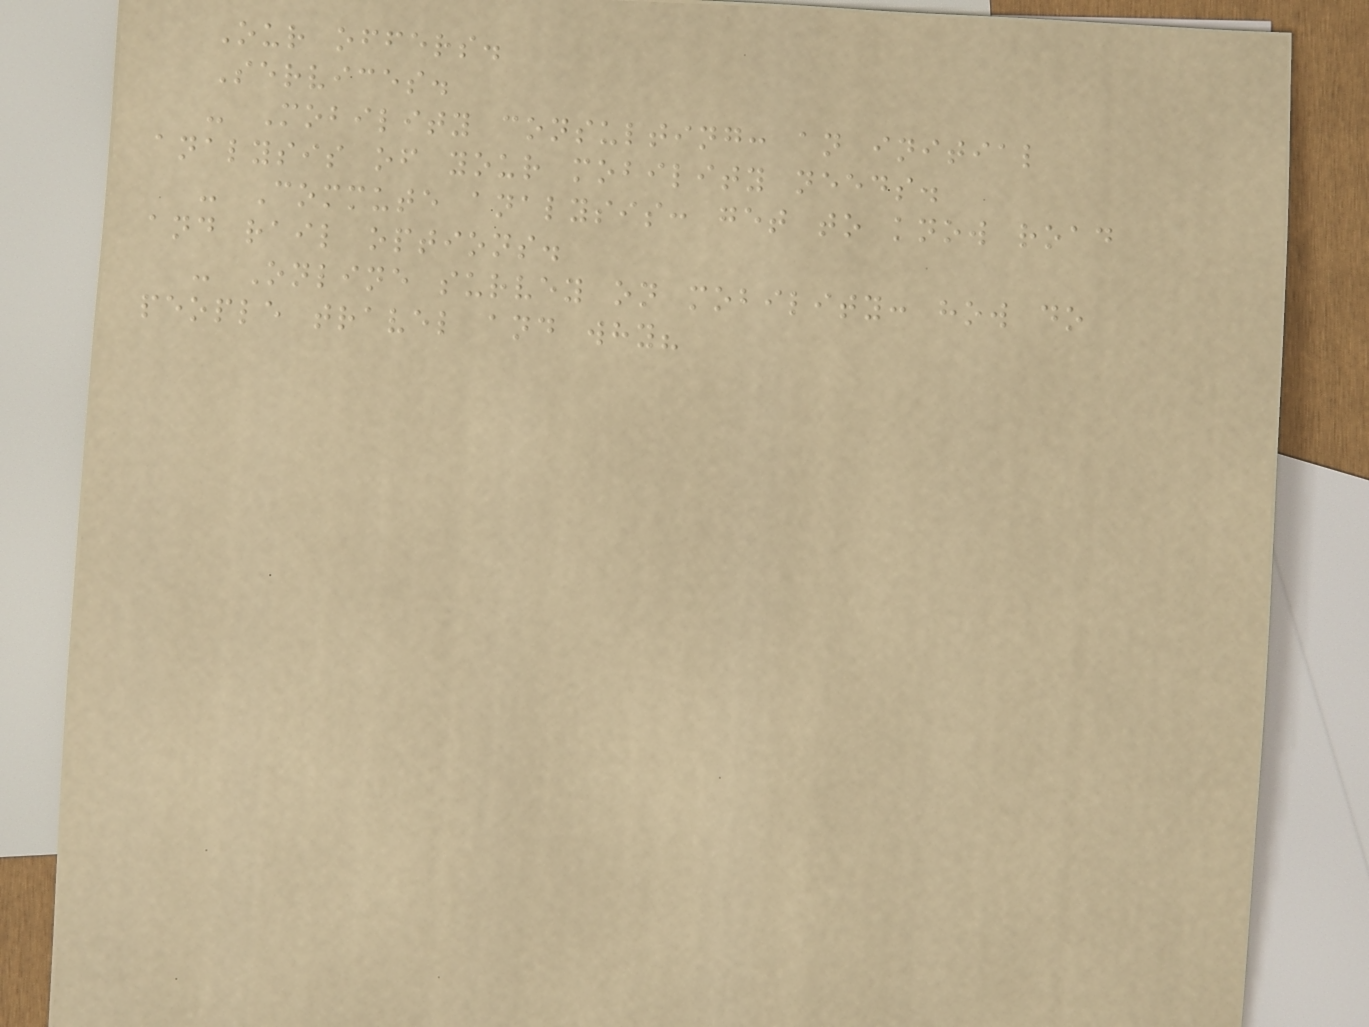Our offers.
Services.
- Mobility consulting: an initial
analysis of your mobility needs.
- Commute analysis: get to know road
and rail options.
- Online survey on mobility: how do
people travel and why?
